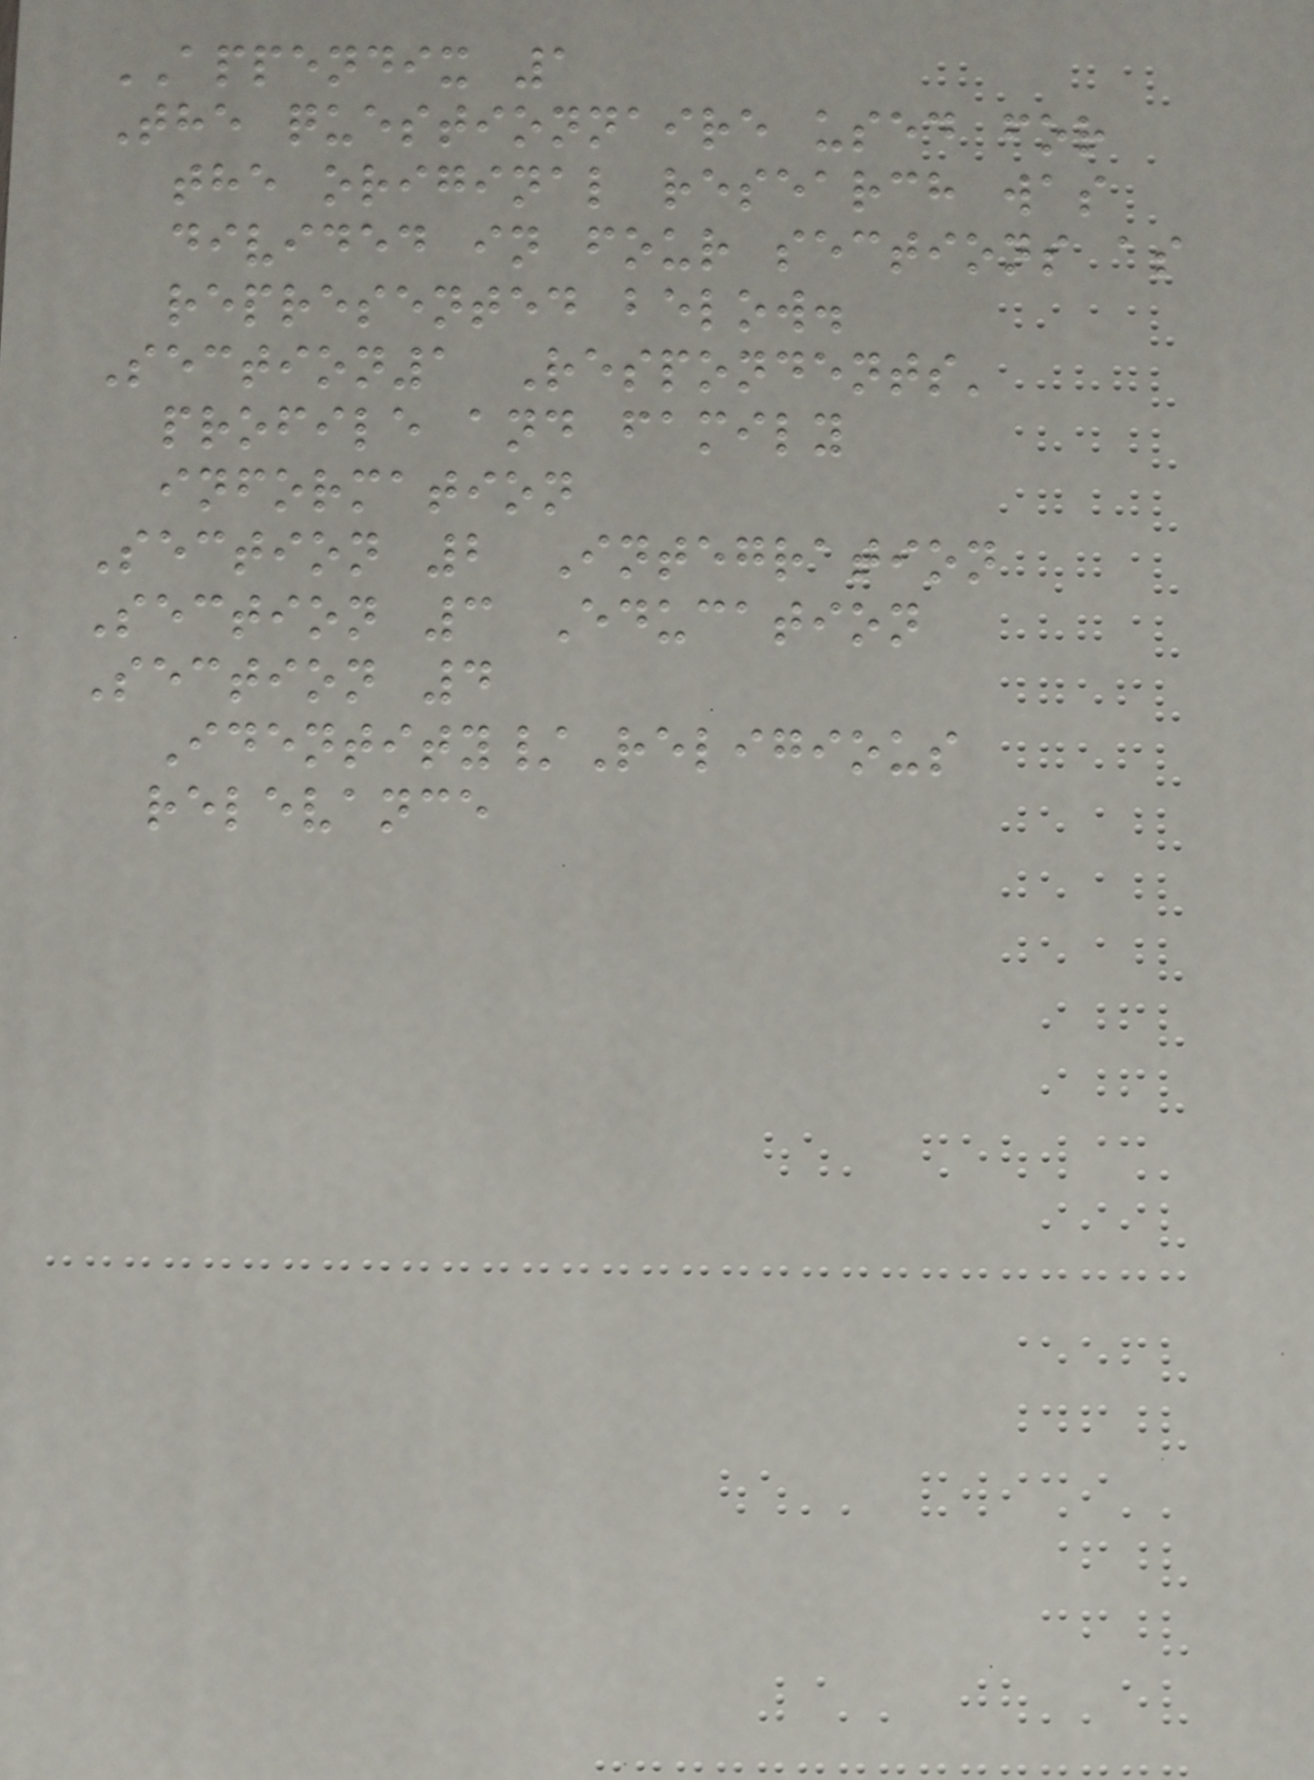APPENDIX 1
The questionnaire used for
the original research was
divided in four sections as
represented below.
Section1 Respondents'
profile and family
information
Section 2 Integration
Section 3 Education
Section 4
Identity/Religious
relevance
